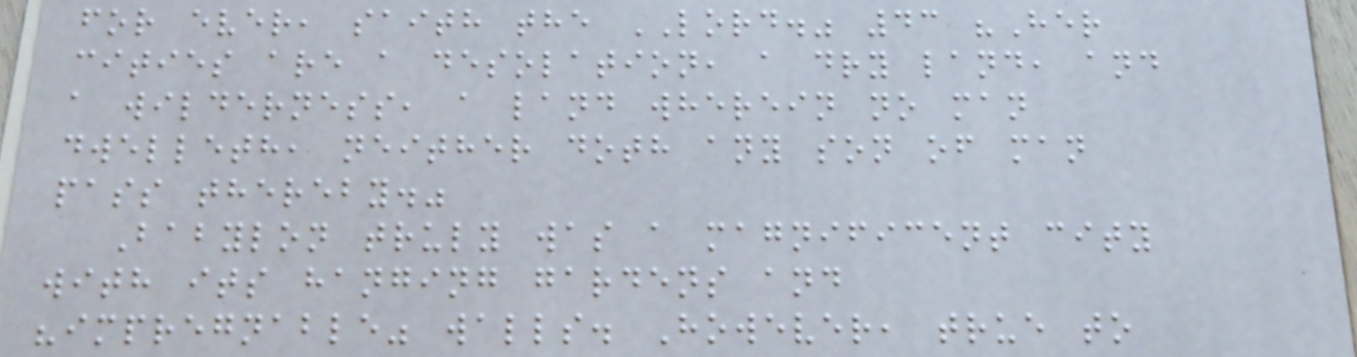for ever, saith the LORD." 43 "Her
cities are a desolation, a dry land, and
a wilderness, a land wherein no man
dwelleth, neither doth any son of man
pass thereby."
Babylon truly was a magnificent city
with its hanging gardens and
"impregnable" walls. However, true to
